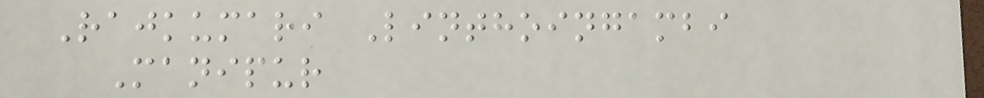Rajkumari Linthoingambi
Manipur
